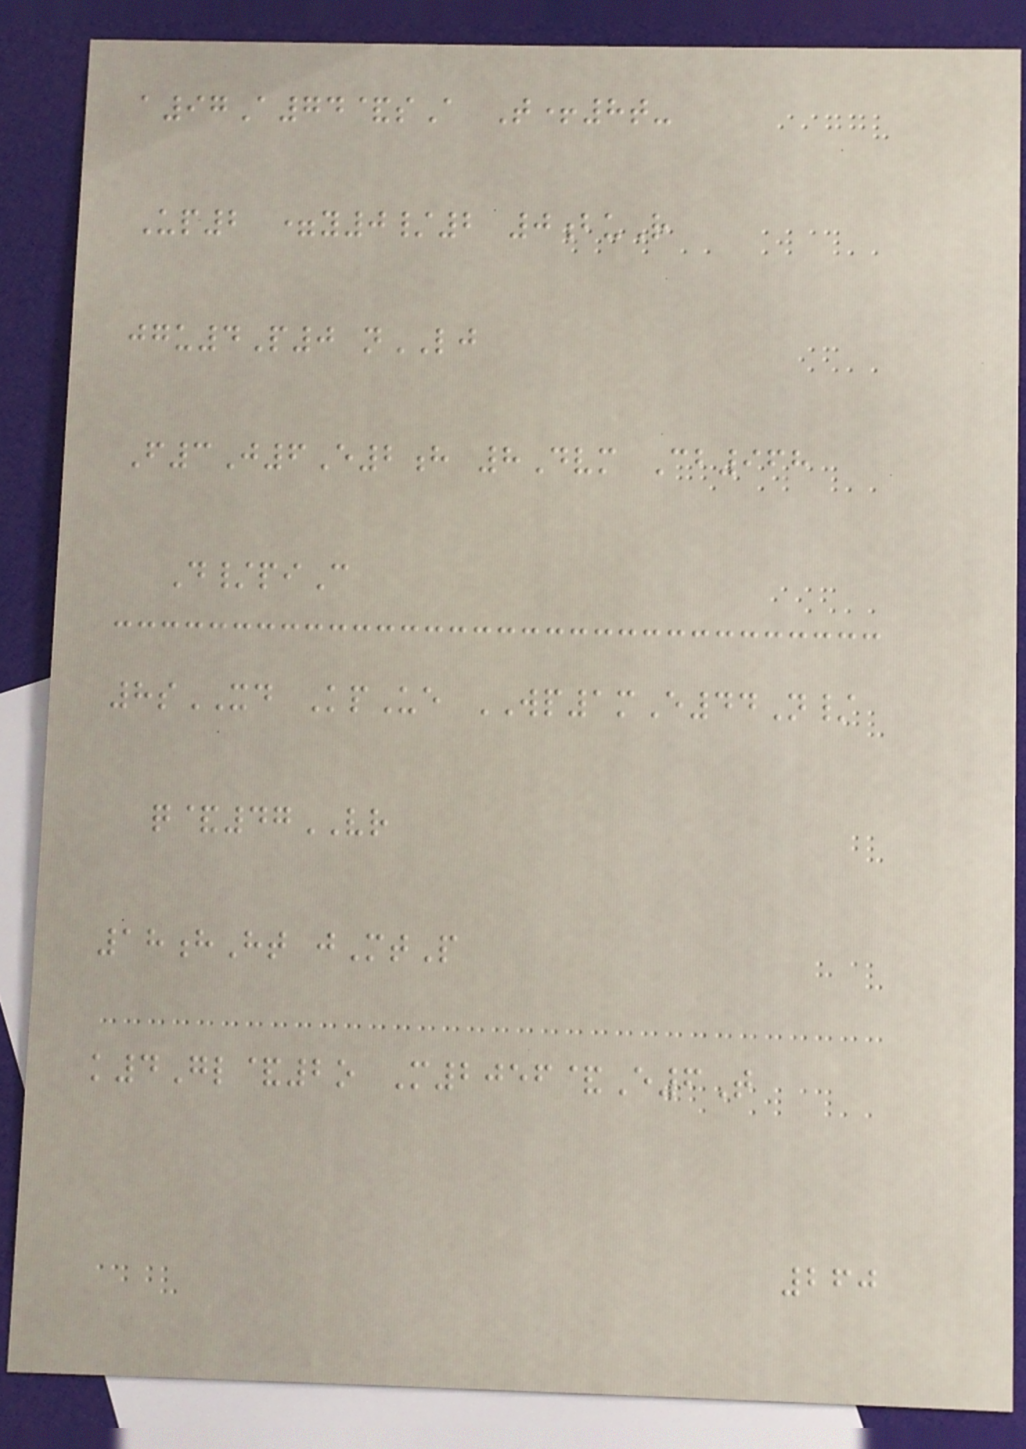a97A74&sA T+8t-
Up2 =y0/2 0buR
jgu4P0 nLJ
F3J6E2h 8Dvm Cb968
D/piC
8sXD KpUe WP1mE44N/
q&47VR
18hHt jMtP
k4Gl&2o M2056&E6T
260
